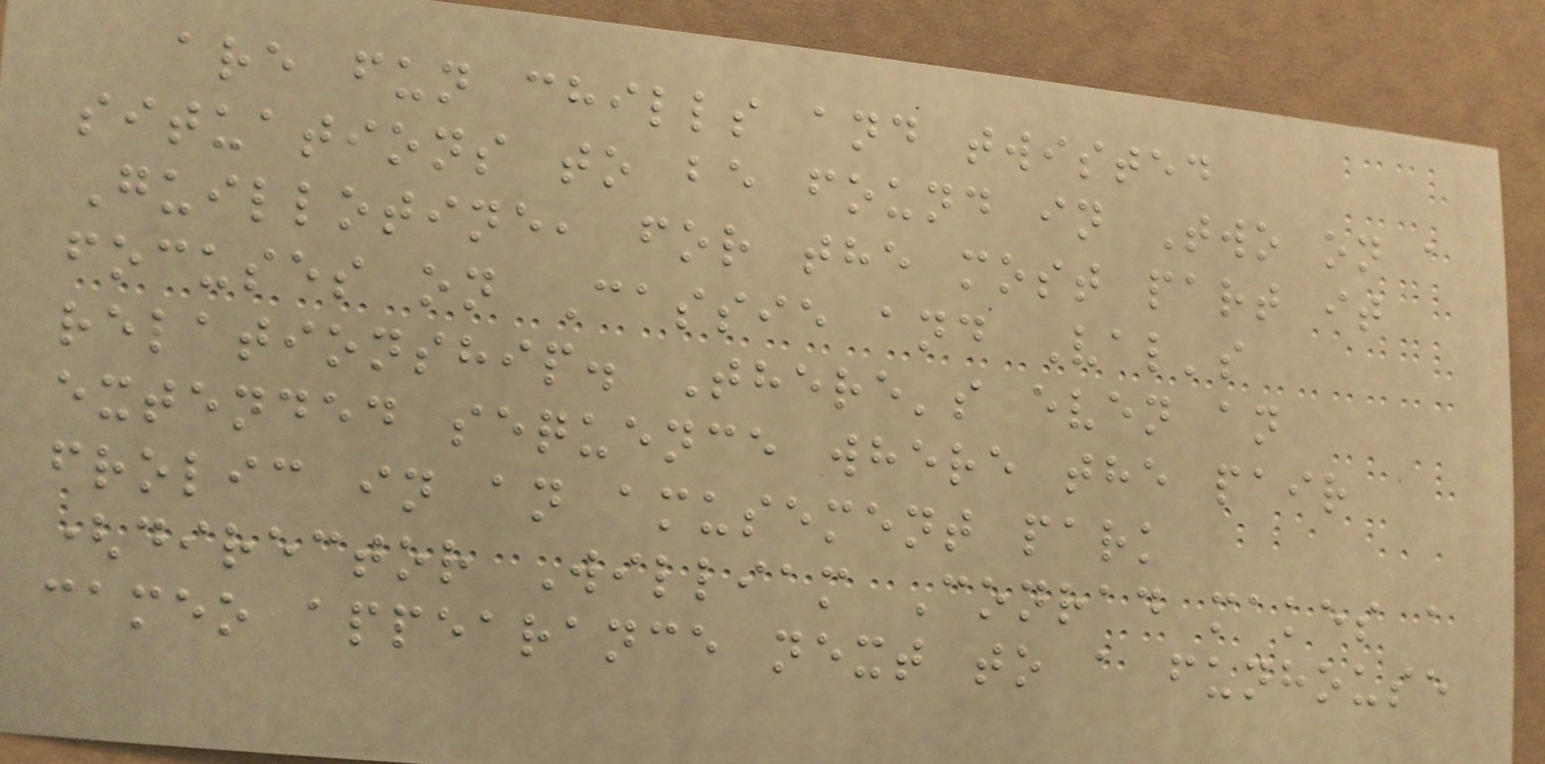are fun chills and twisted
situations to be found in Two on a
Guillotine, for the most part it
focuses on Cassie and Val's
relationship. There's even an
extended sequence where the pair
frolic in an amusement park
(director William Conrad makes a
cameo appearance next to a funhouse
